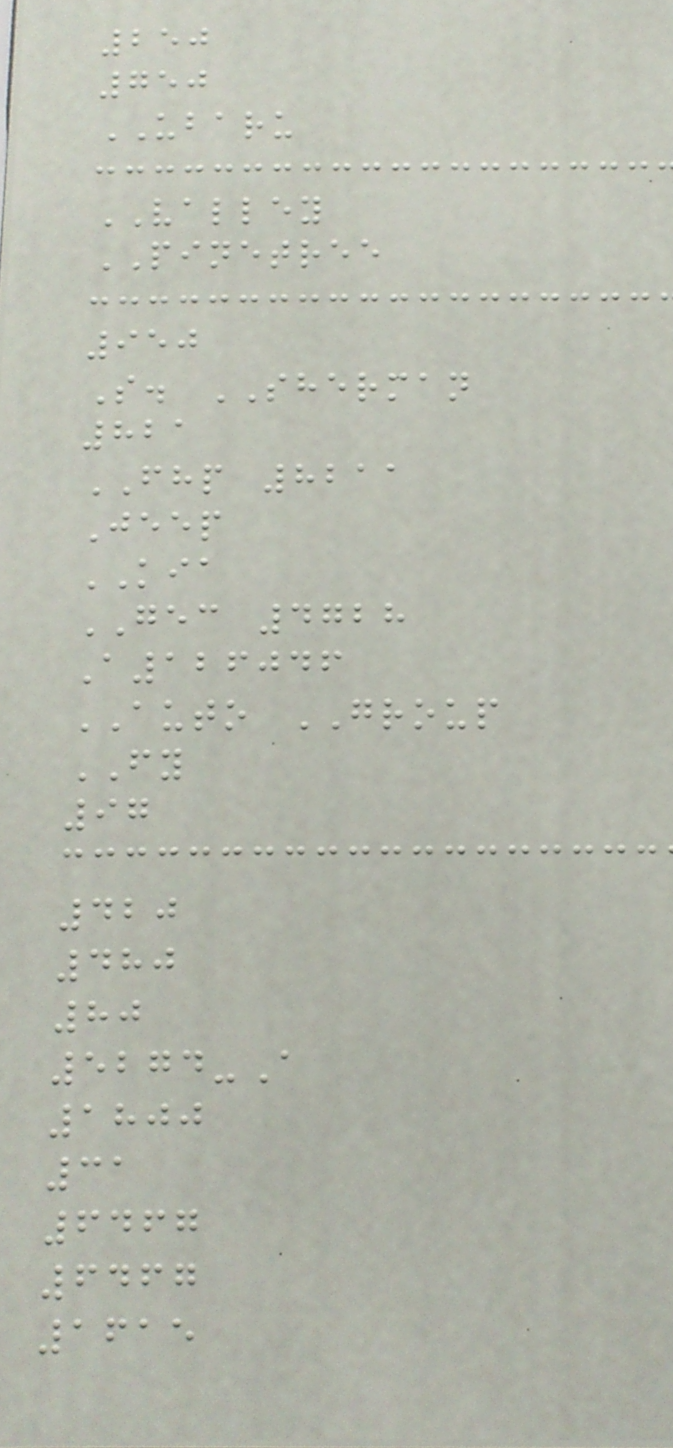250
750
UBARU
VALLEY
PINETREE
950
S. SHERMAN
821
FHP 8211
Jeep
KIA
GEC 4728
A126046
AUTO GROUP
FY
97
420
480
80
5274-A
1800
31
6467
6467
1615
